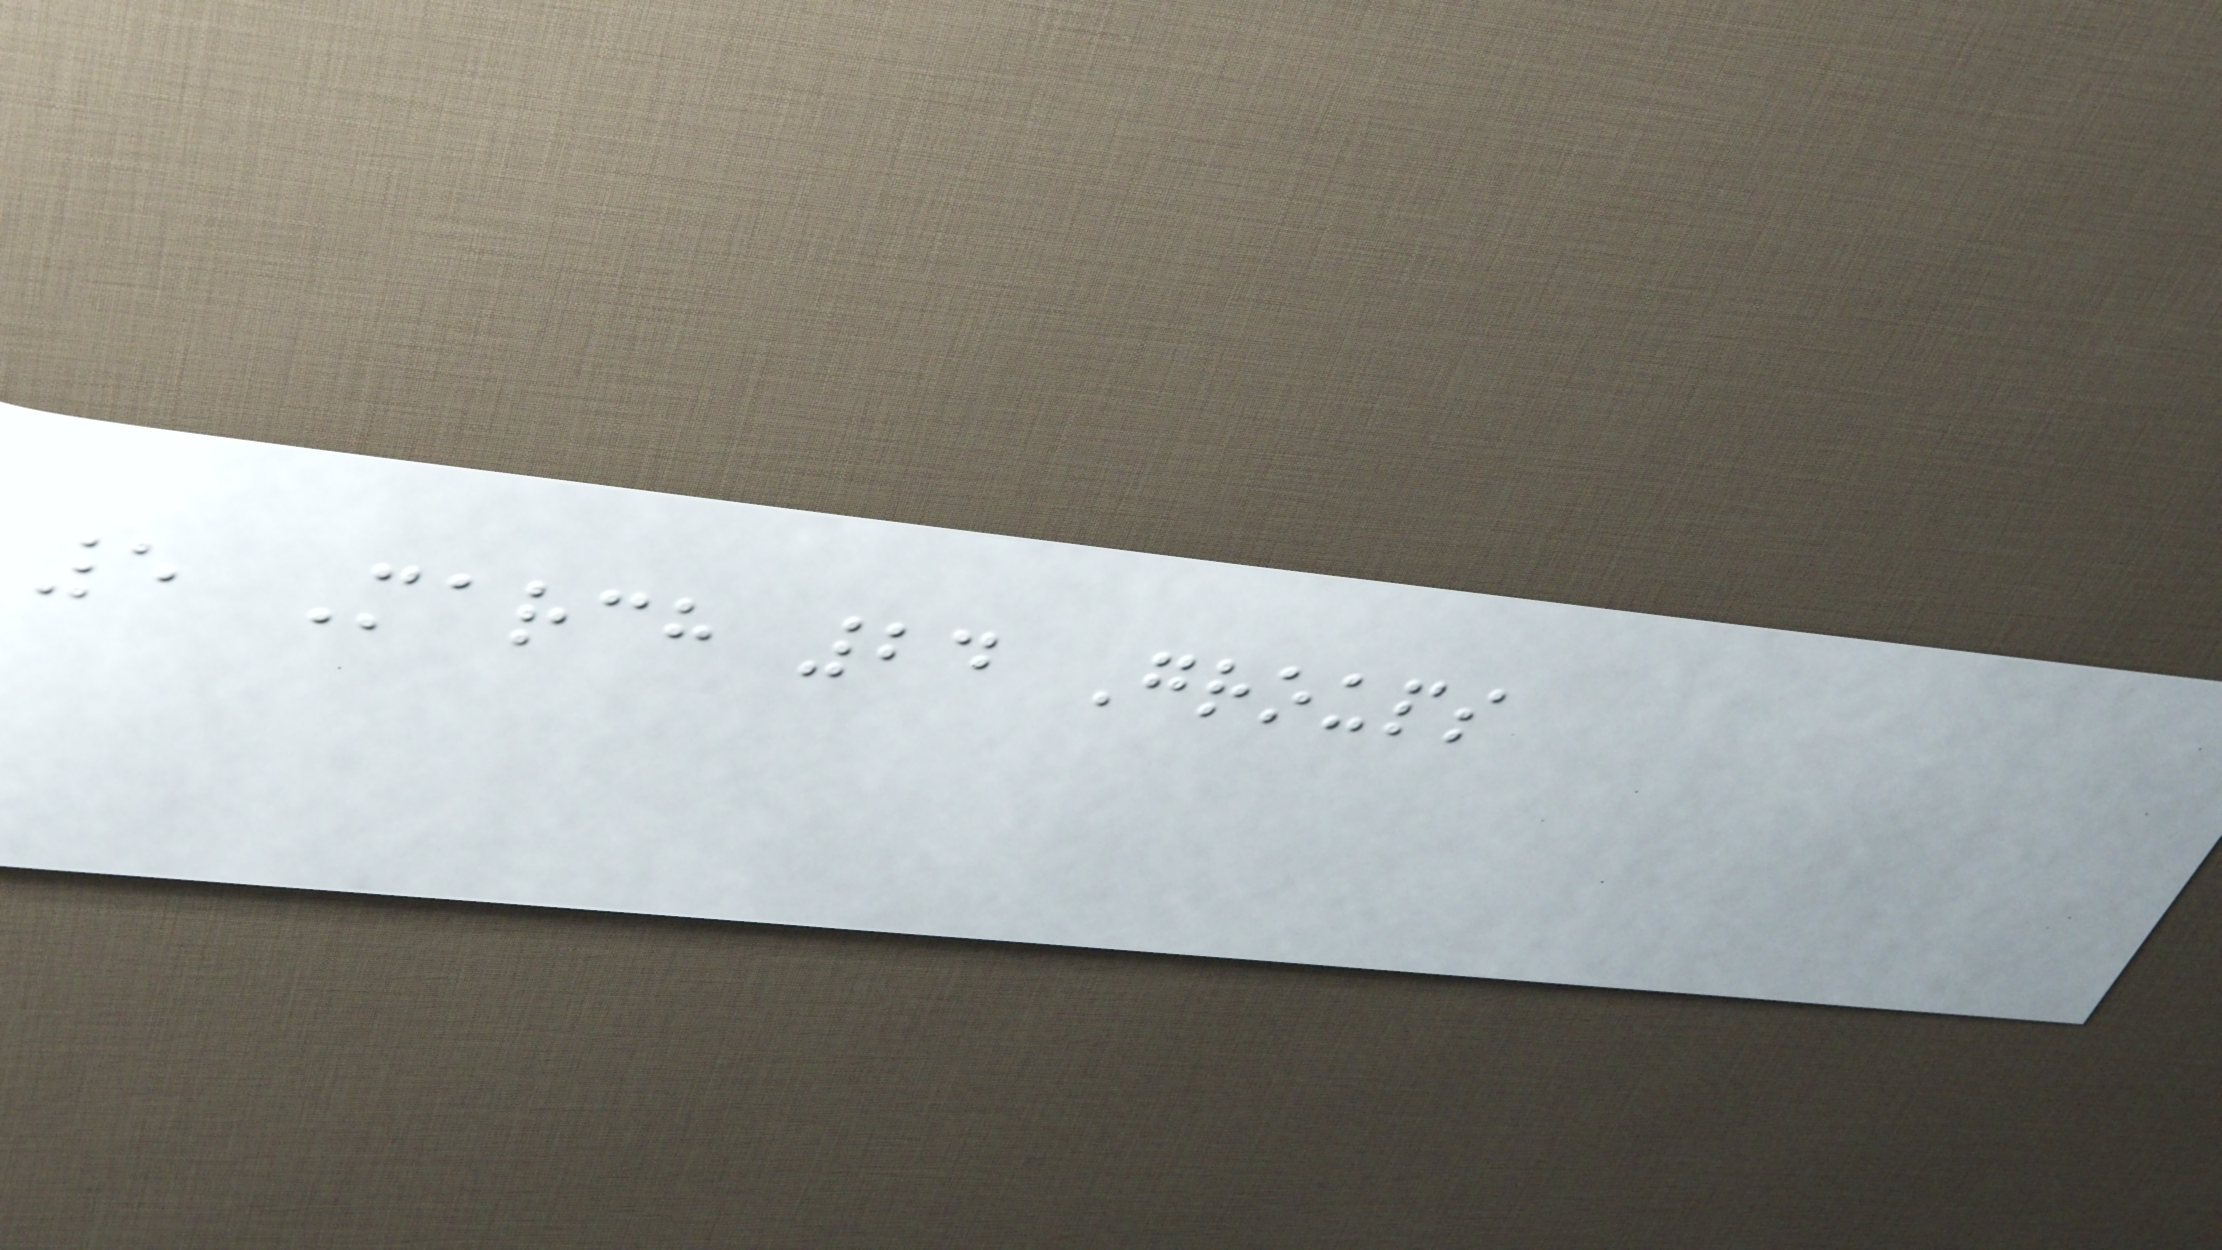5 March 24 Groups
